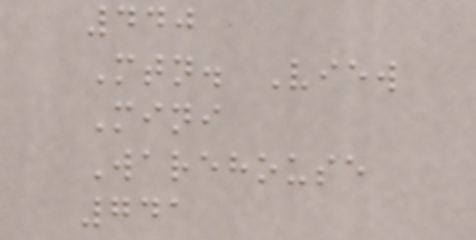440
Mtn. View
Mini
Warehouse
741
